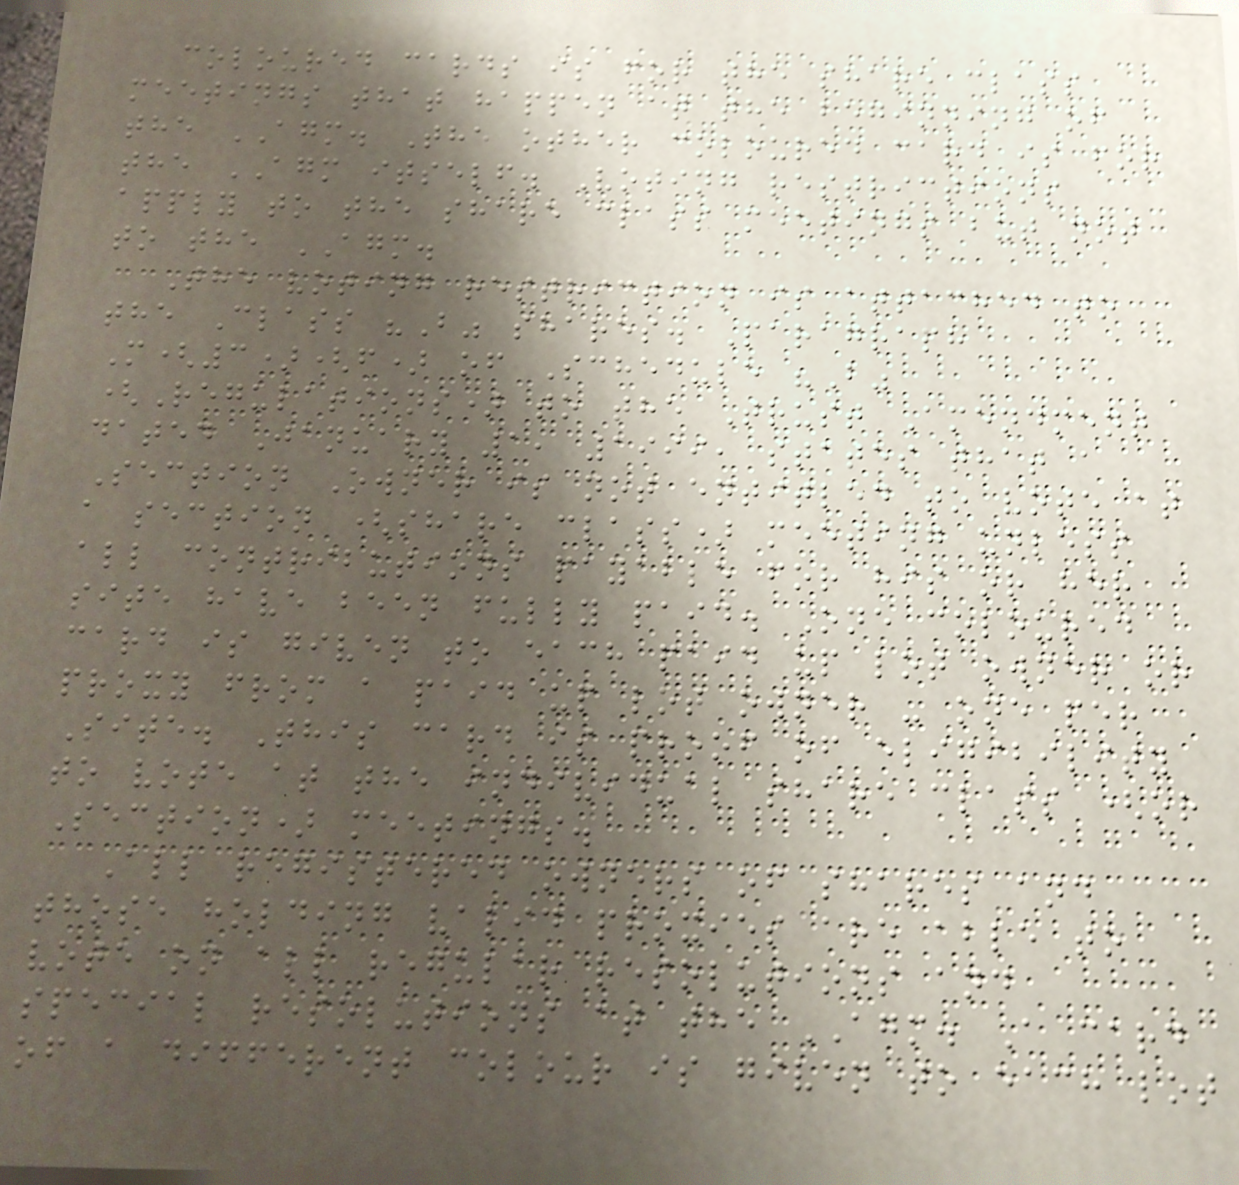coloured cards is for the share class
meetings that happen at the beginning of
the AGM. The other coloured card is for
the AGM itself. Voting restrictions
apply to the share class meetings but not
to the AGM.
The voting restriction is attached to
the Class "B" shares. Paragraph
M(3)(f) of Schedule "B"
(Regulations) to the Trust Amendment
dated January 1, 1999, states that a
Section Owner is not entitled to vote at
a section (share class) meeting unless
all contributions payable for his or her
site have been fully paid. One coloured
card is given to each paid up lot owner or
proxy from a paid up lot owner - one per
Site. This card is proof of eligibility
to vote at the individual share class (or
Section) meetings.
All registered owners of shares and
those holding valid proxies are able to
vote on all regular resolutions and
special resolutions at the AGM. A card
of a different colour is given to each lot
